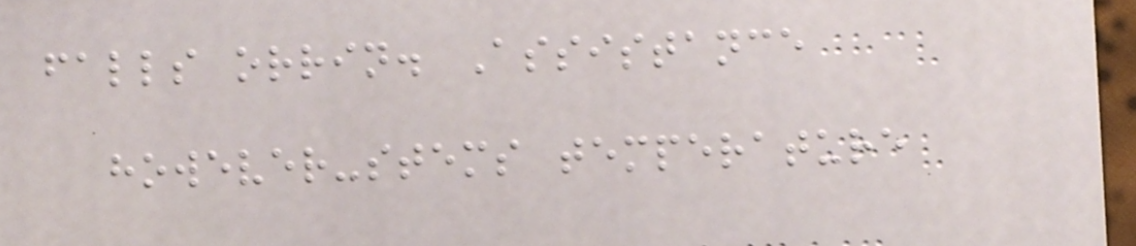falls orrin. Assistance
however-stems temperature
